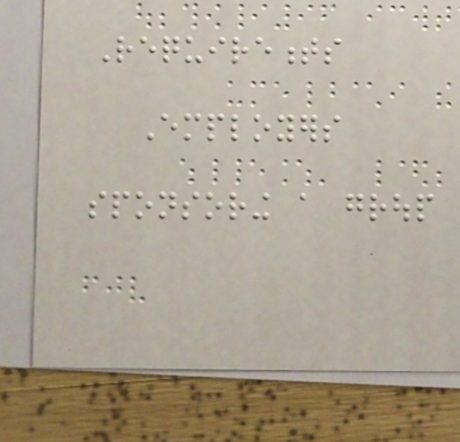Requirements
Employers
sponsoring a group
